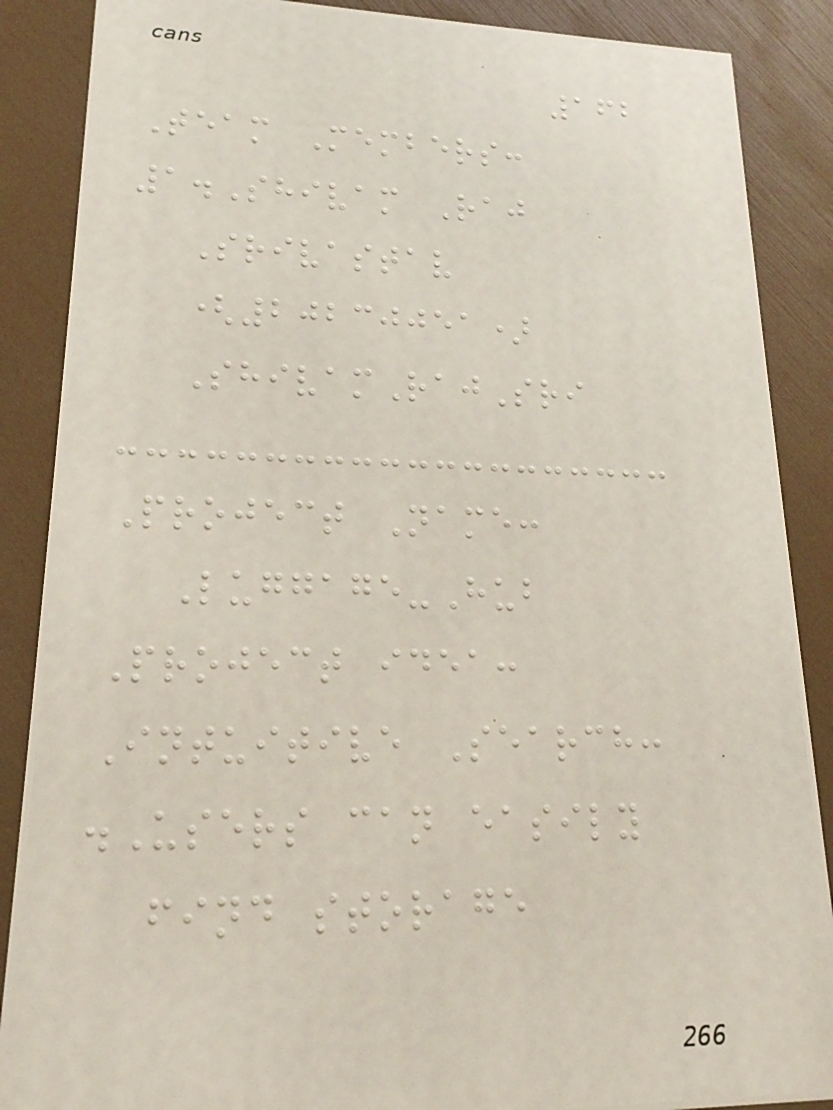162
Team Members:
1.Shivam Raj
Srivastav
(20230051)
ShivamRajSri
Project Name:
Luggage-Hub
Project idea:
Intuitive Search:
.Users can easily
find storage
